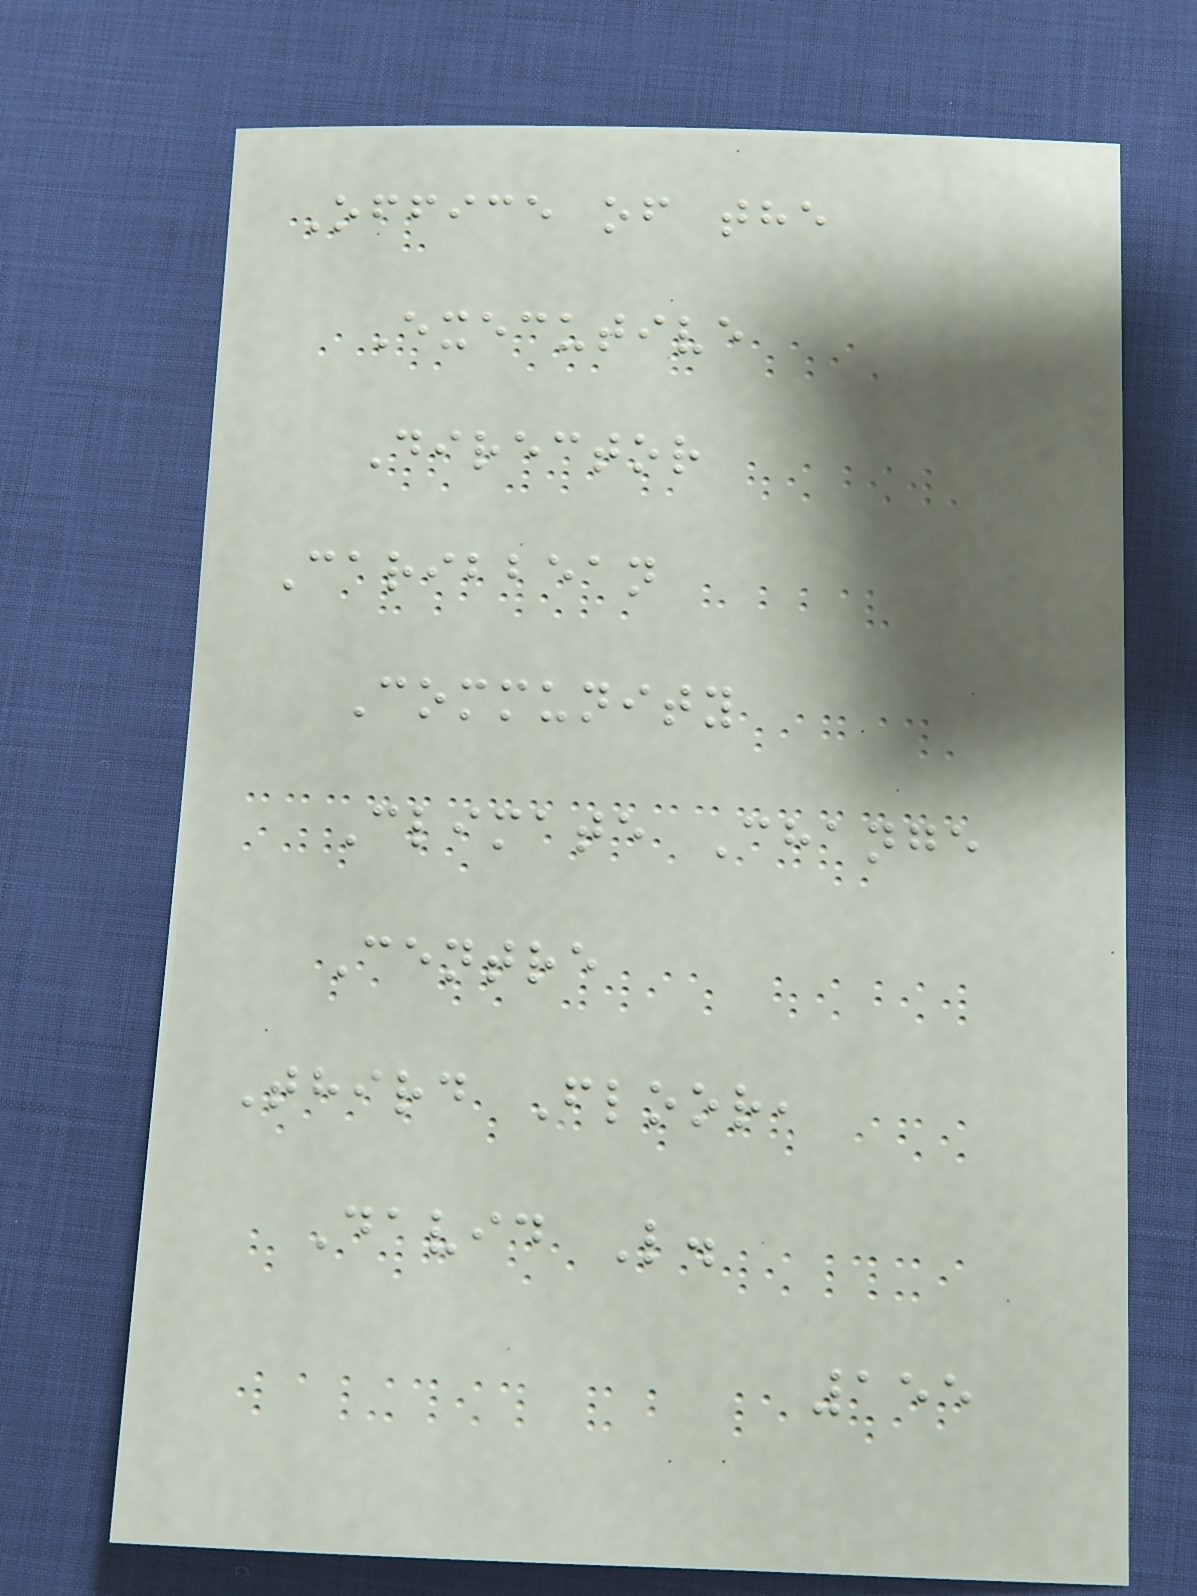Office of the
Executive
Director
Caribbean
Community
Climate Change
Centre
Third Floor,
David L.
155
